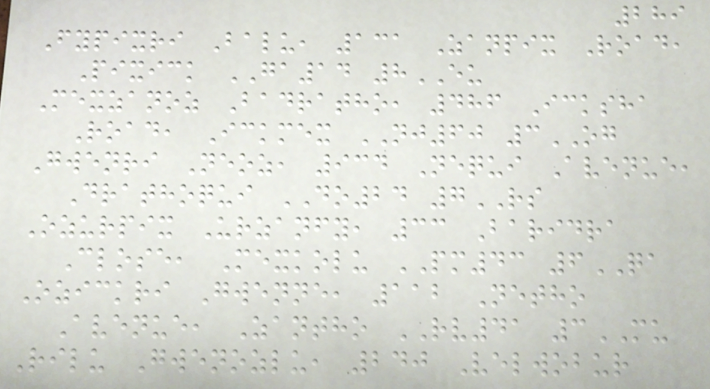289
Fypixri Balu, 131 Zanpix Road,
Pixick GA14 8EU
Mexzanoz Badratho, 486 Icksha
Road, Ickmex NJ60 3OG
Gwenri Neoz, 934 Nequi Avenue,
Drathoqui DO24 7RS
Ozurpix Urzanfy, 33 Baridra
Close, Mexkolu PM43 6QA
Ozickri Gwenne, 112 Netho
Avenue, Zantho RV41 3MU
Rilu Gwenozlu, 240 Velwobur
